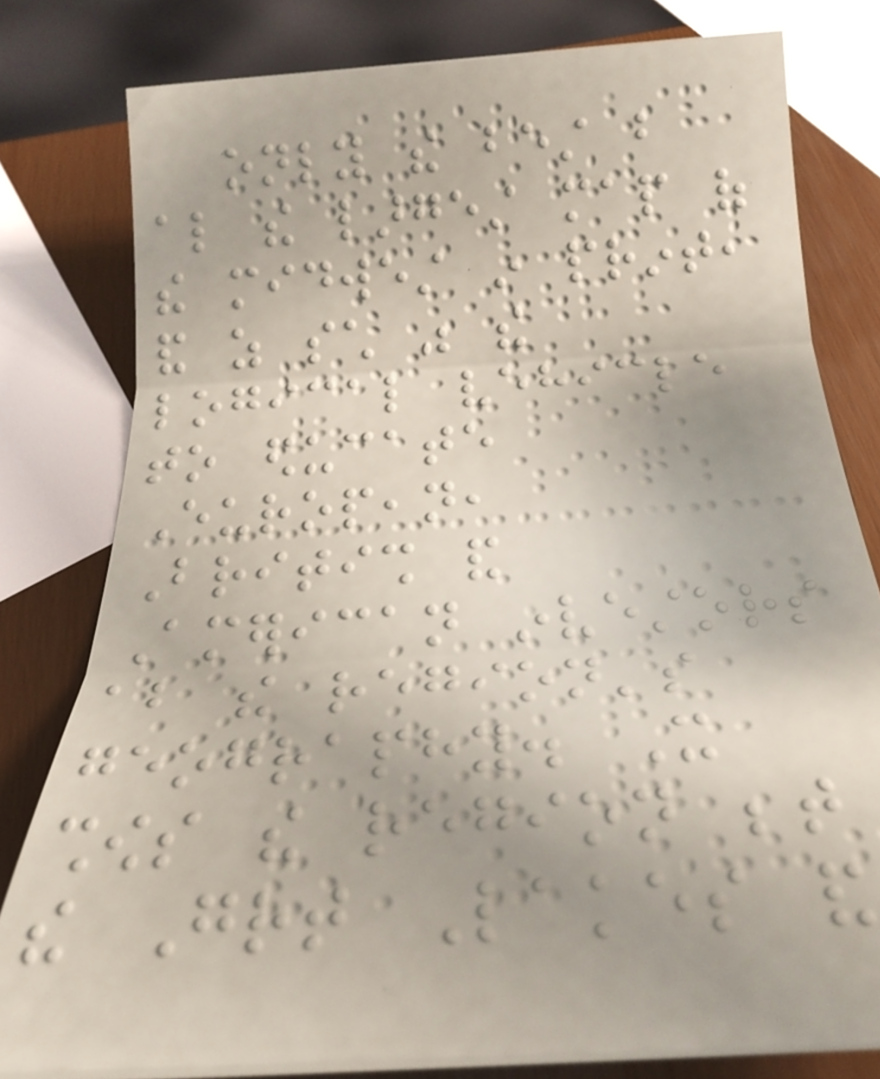only the best but
also the largest map of
the midwest in print,
and as such was the
logical vehicle
to educate
European,
British and
American investors
about the region's
geography. It
shows the region between
the Great Lakes and
